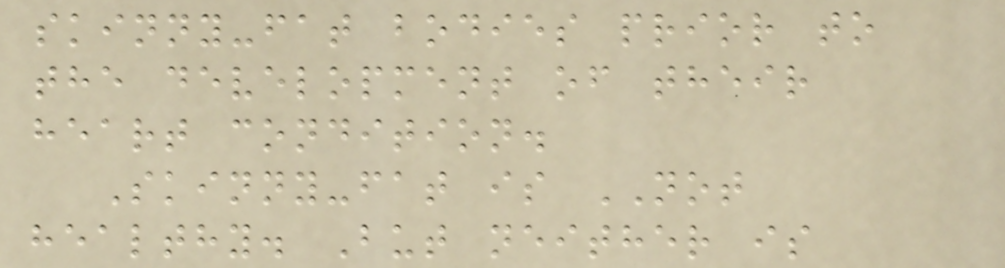skinny-fat bodies prior to
the development of their
heart condition.
Skinny-fat is NOT
healthy. But neither is
